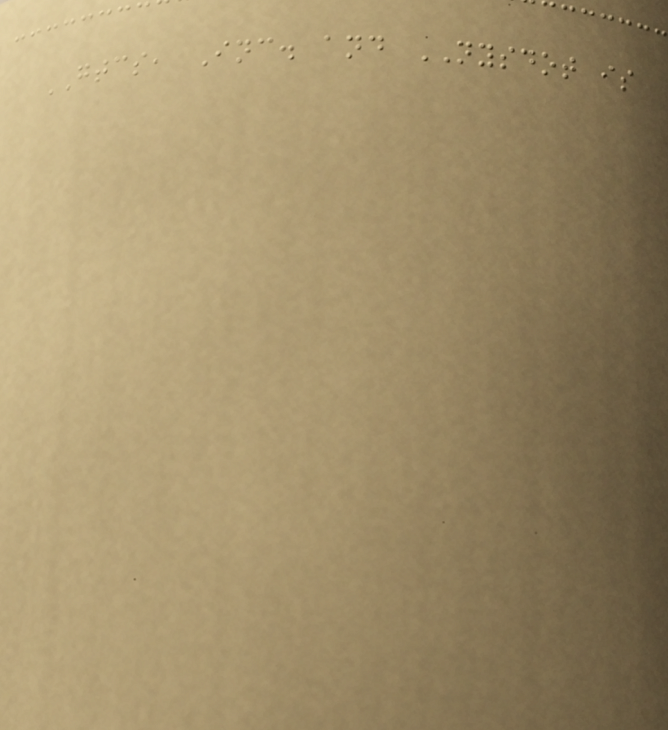GTCS, Inc. and NYSDOT is
